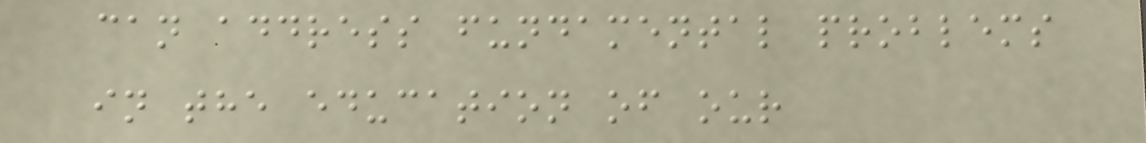can address fundamental problems
in the education of our
